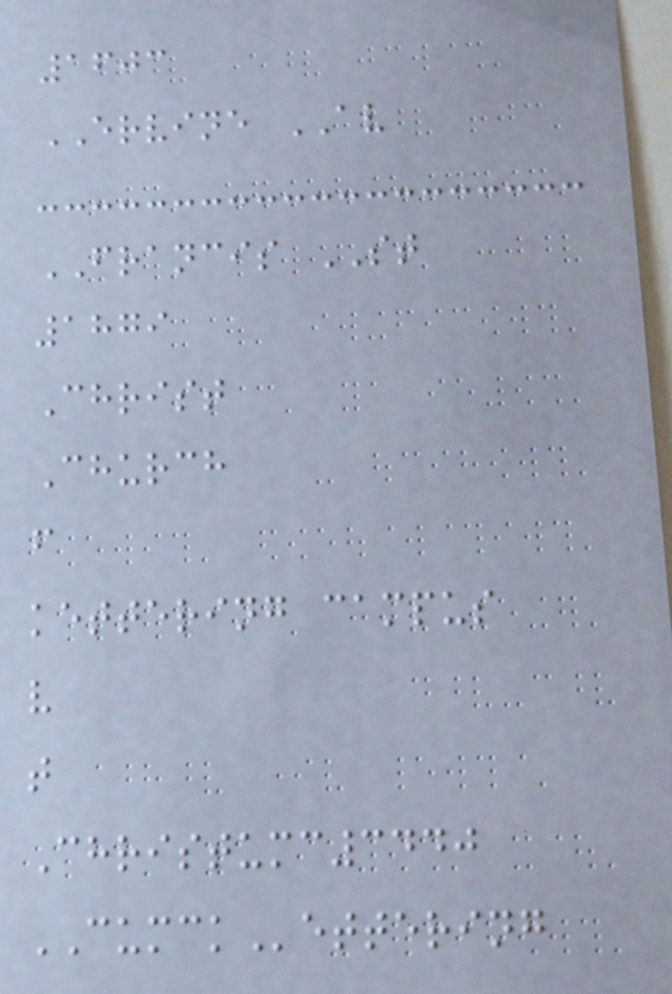1603
ERVINE AV
FRANCIS ST
1879
Christ
Church
f
kettering campus
v
t
Christumc3440
CUMCKettering
